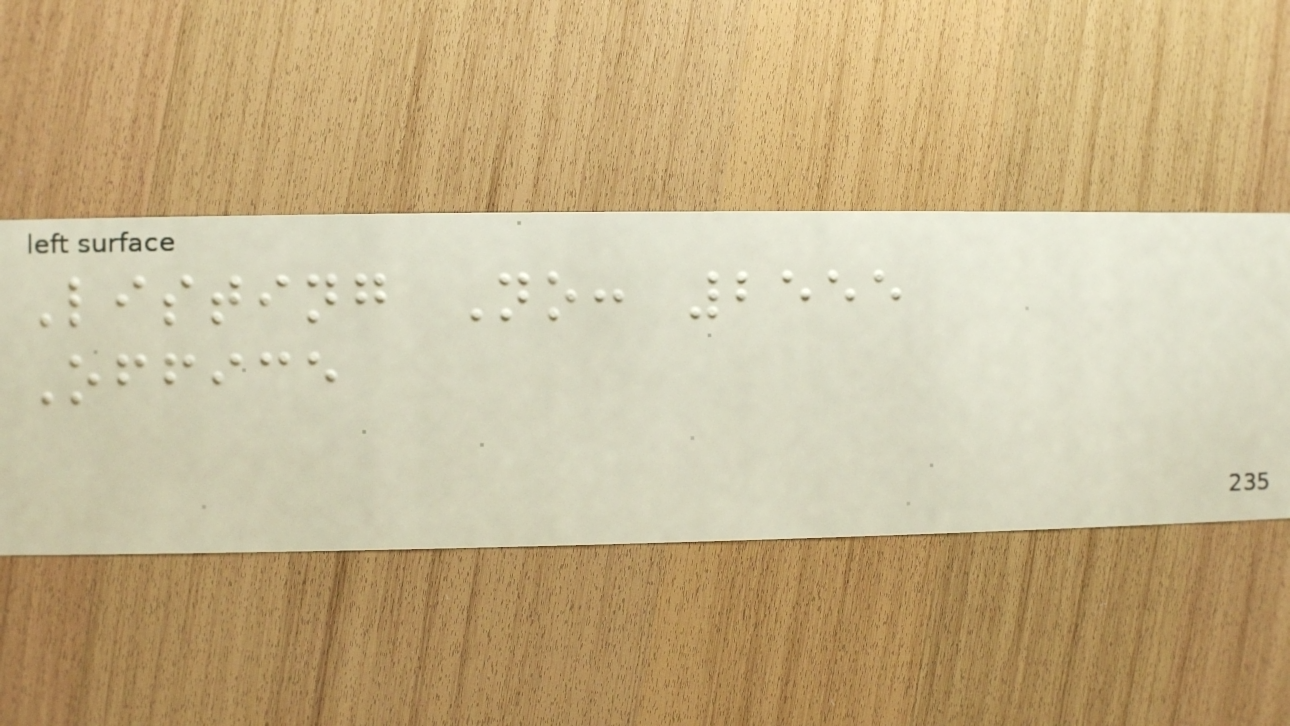Listing No: 2555
Office
